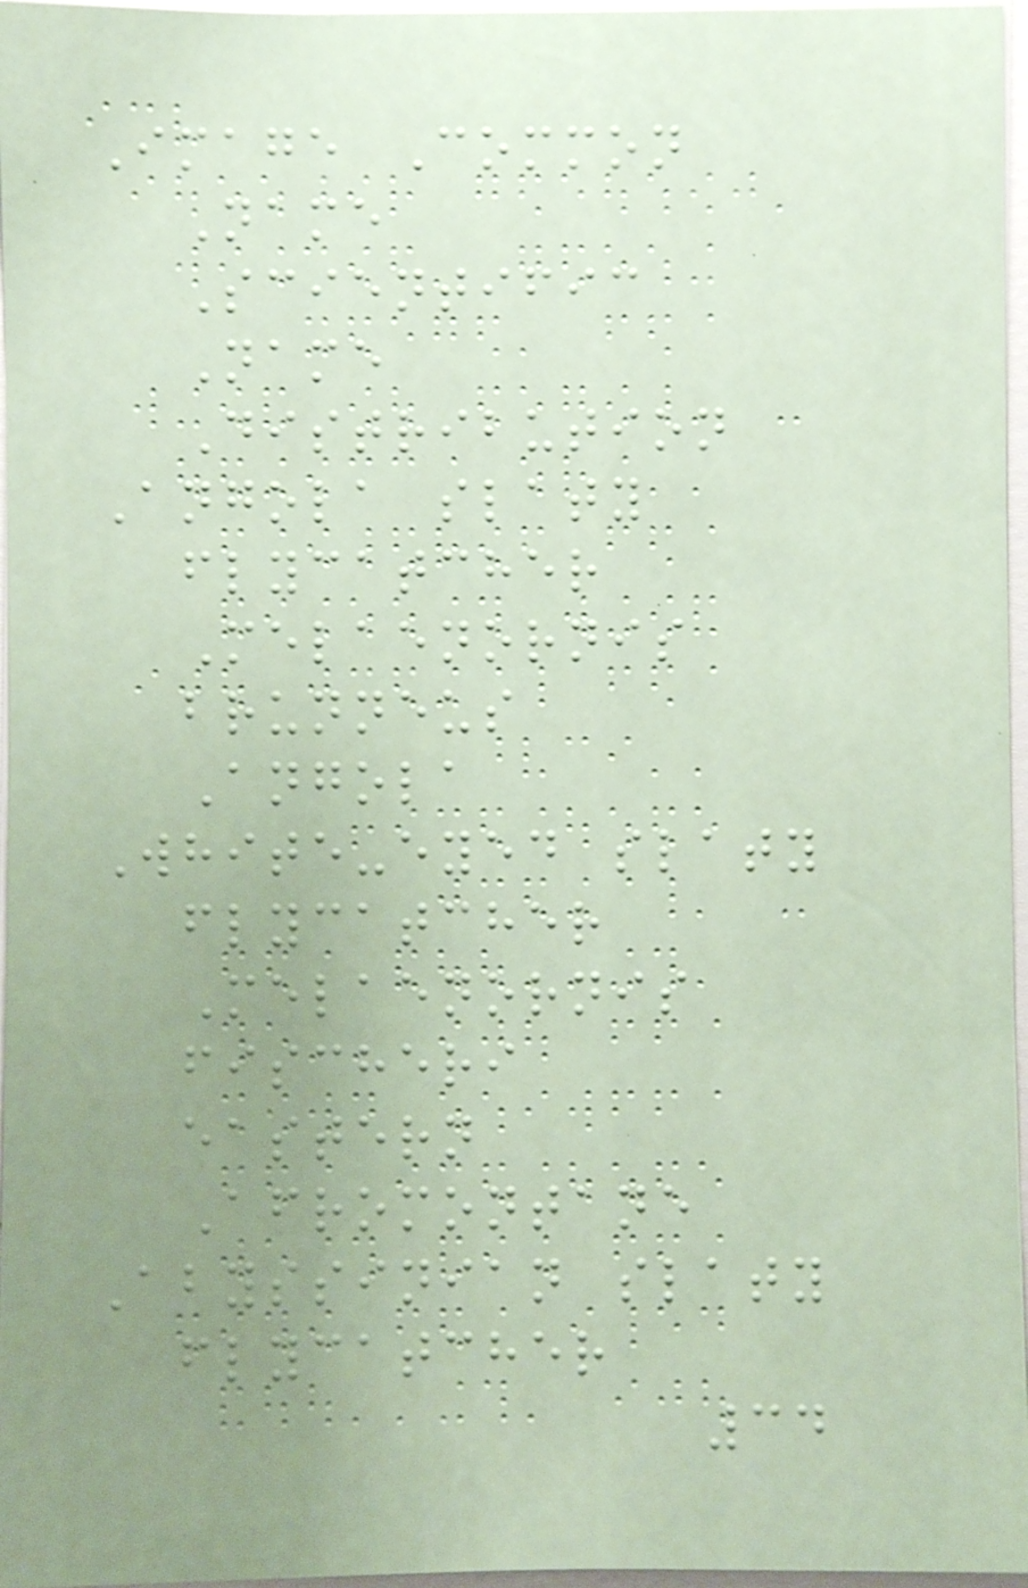Image Common
Name
Scientific
Name
Distribution
Angola slaty
flycatcher
Melaenornis
brunneus
Angola
White-eyed slaty
flycatcher
Melaenornis
fischeri
eastern
Afromontane
Abyssinian slaty
flycatcher
34
